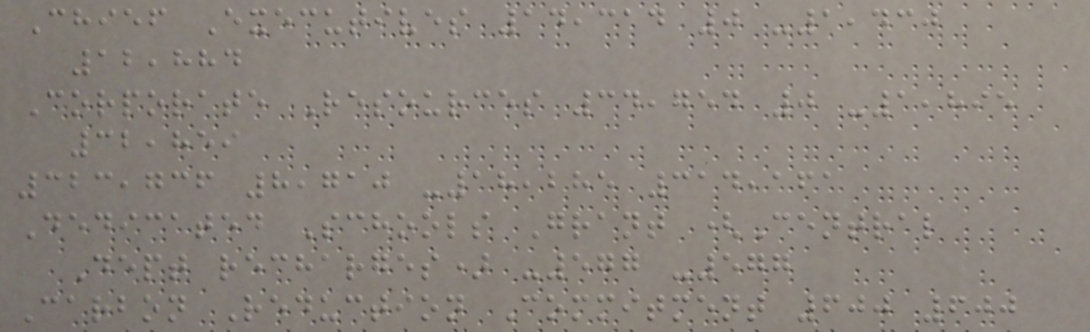Chief Executives 14,314 0 -1,430
12,884
Corporate Resources 34,754 0 -1,895
32,859
323,736 8,710 -18,285 314,161
Dedicated Schools Grant (Central
Dept recharges) -577 -577
Carbon Reduction Commitment 600 600
